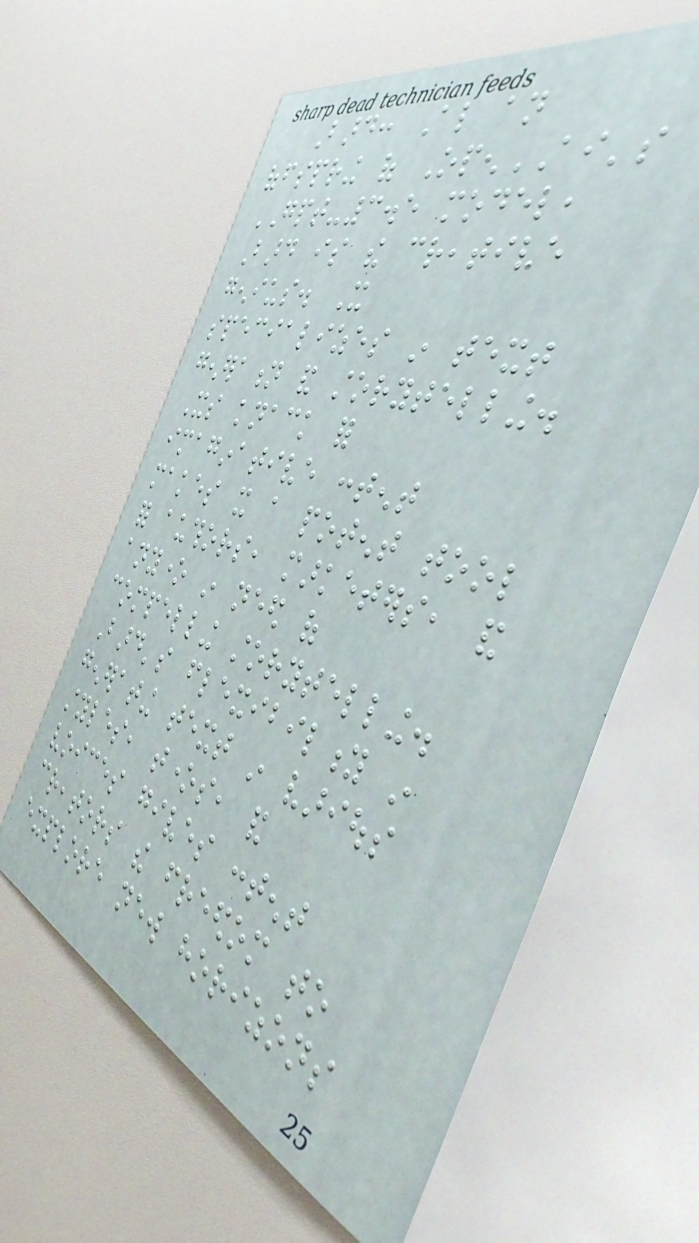Bard: Also an
offspring of OpenAI's
GPT-3.5 model,
Bard is the creative
genius. It
specializes in text
generation and storytelling.
Its knack for
imaginative content
makes it a potent tool
for authors, marketers, and
anyone in need of
compelling storytelling.
Bard's flexibility in
generating text in various
styles, tones, and
voices gives content
creators the freedom to
explore new horizons
